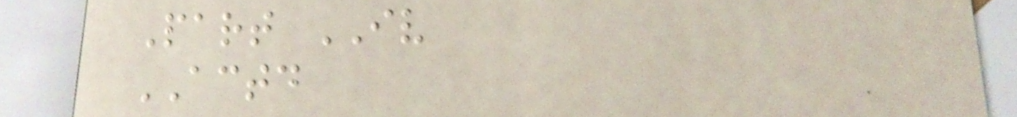Part IV
ACTD
